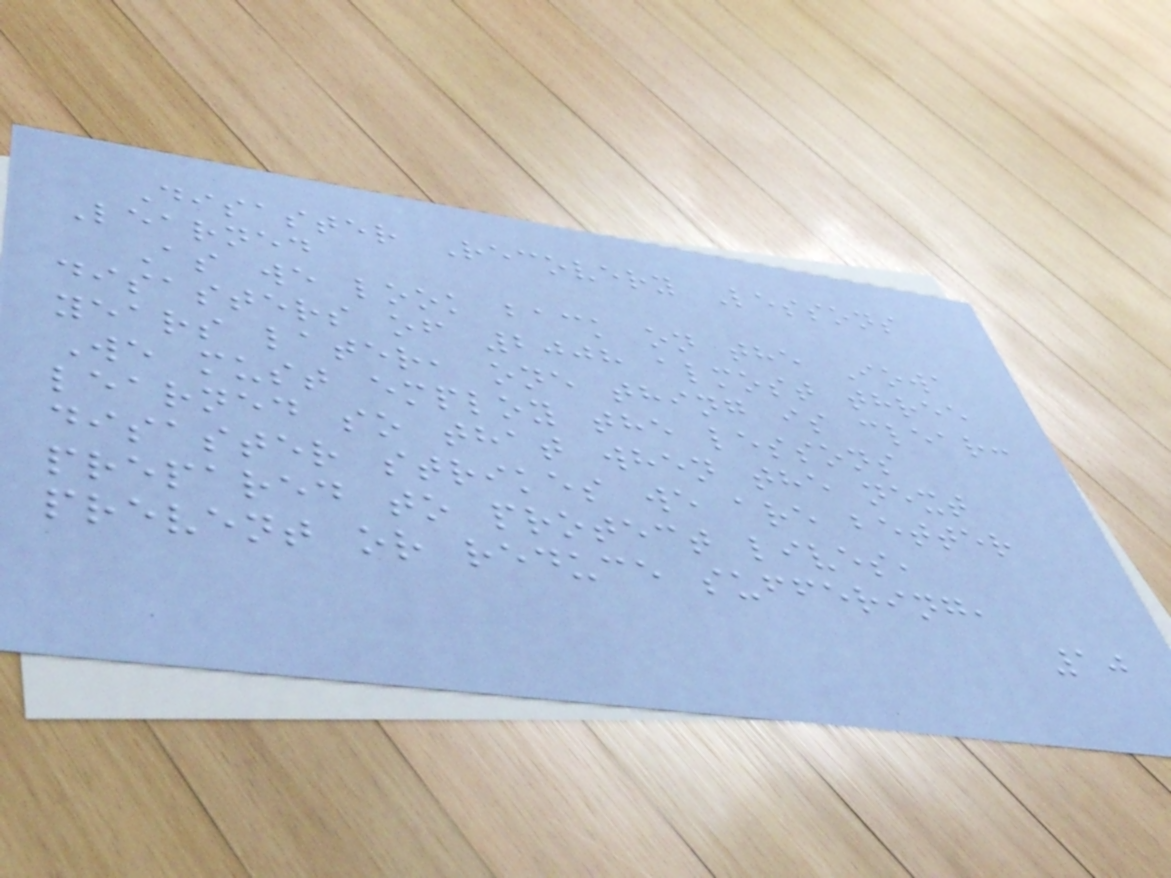Disaster Recovery Lessons
Learned
As we look back on the Iowa
disasters of 2008 almost three
years later, one thing is clear:
We must employ the lessons
learned so that when the next
disaster strikes we are better
prepared to protect lives,
prevent or reduce suffering,
10
